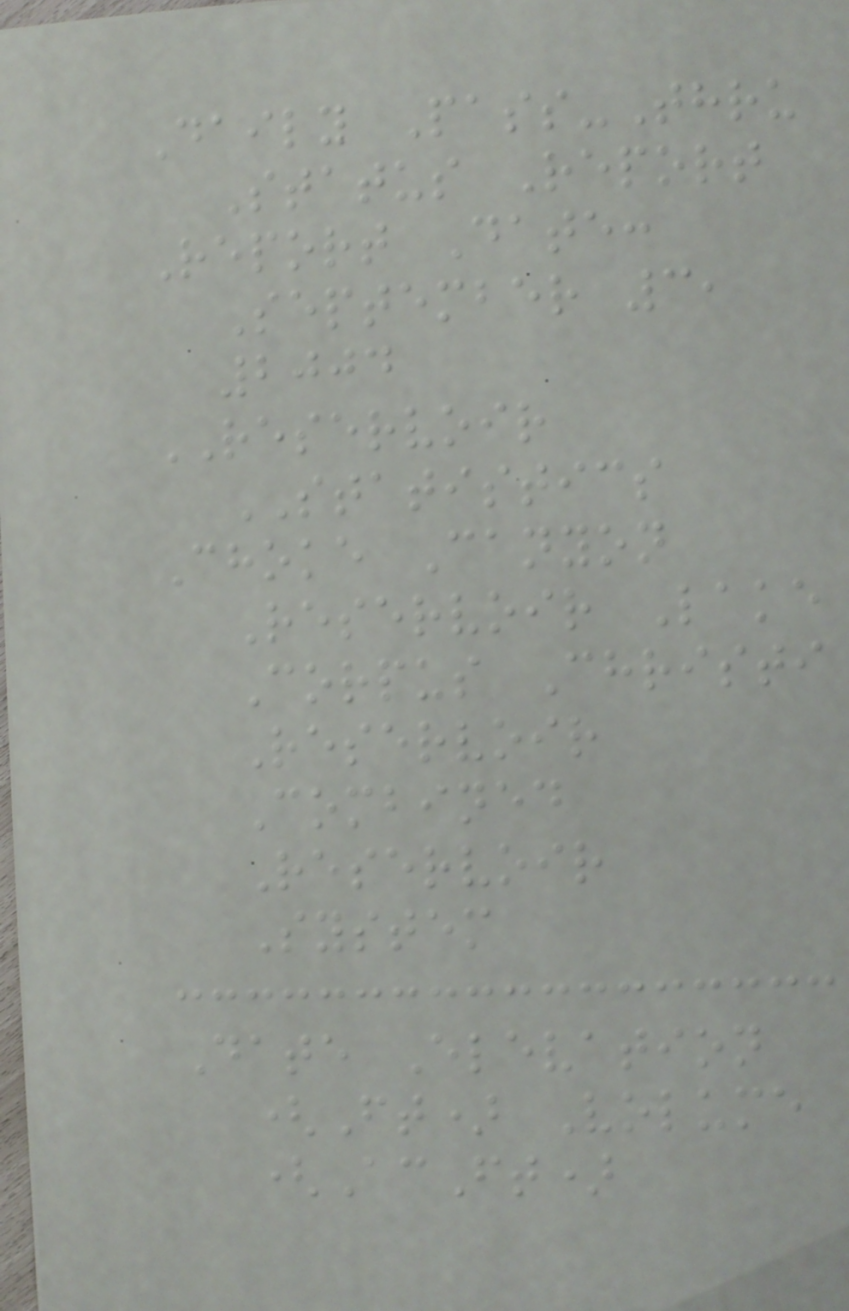Daily Pass-Thru
Status Report
Report Date:
September 3,
2004
RESERVOIR
STATISTICS
Choke Canyon
Reservoir Lake
Corpus Christi
Reservoir
Combined
Reservoir
System
Date Elevation
(Ft) Volume
(AcFt)
